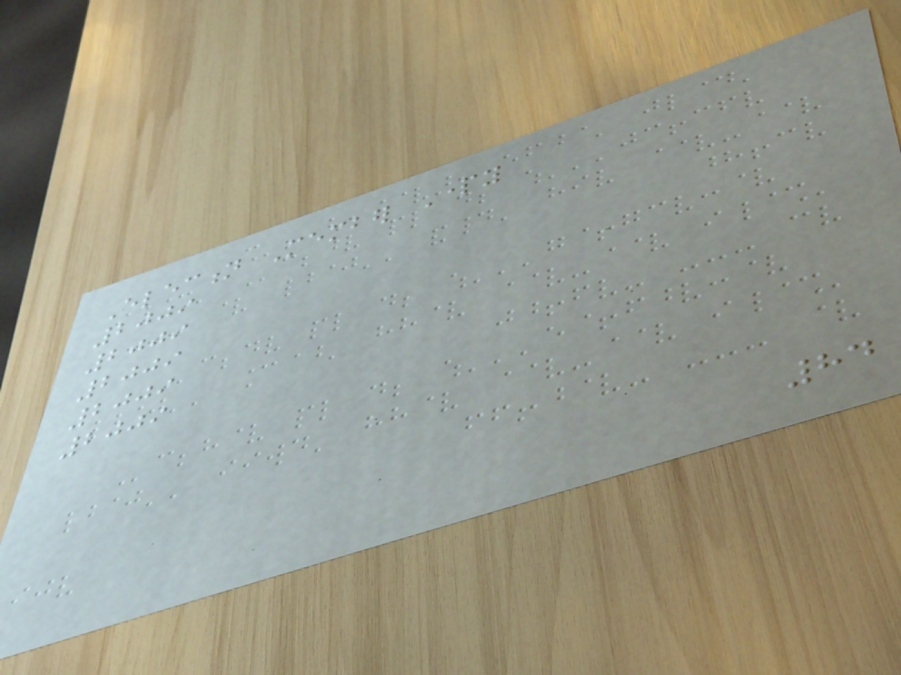Election Member Party
2009
2009
2009
2009
2009
84
